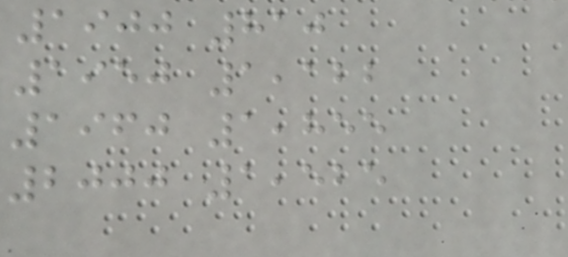1900 810
1950 1,122
1960 1,855
2000 1,525
